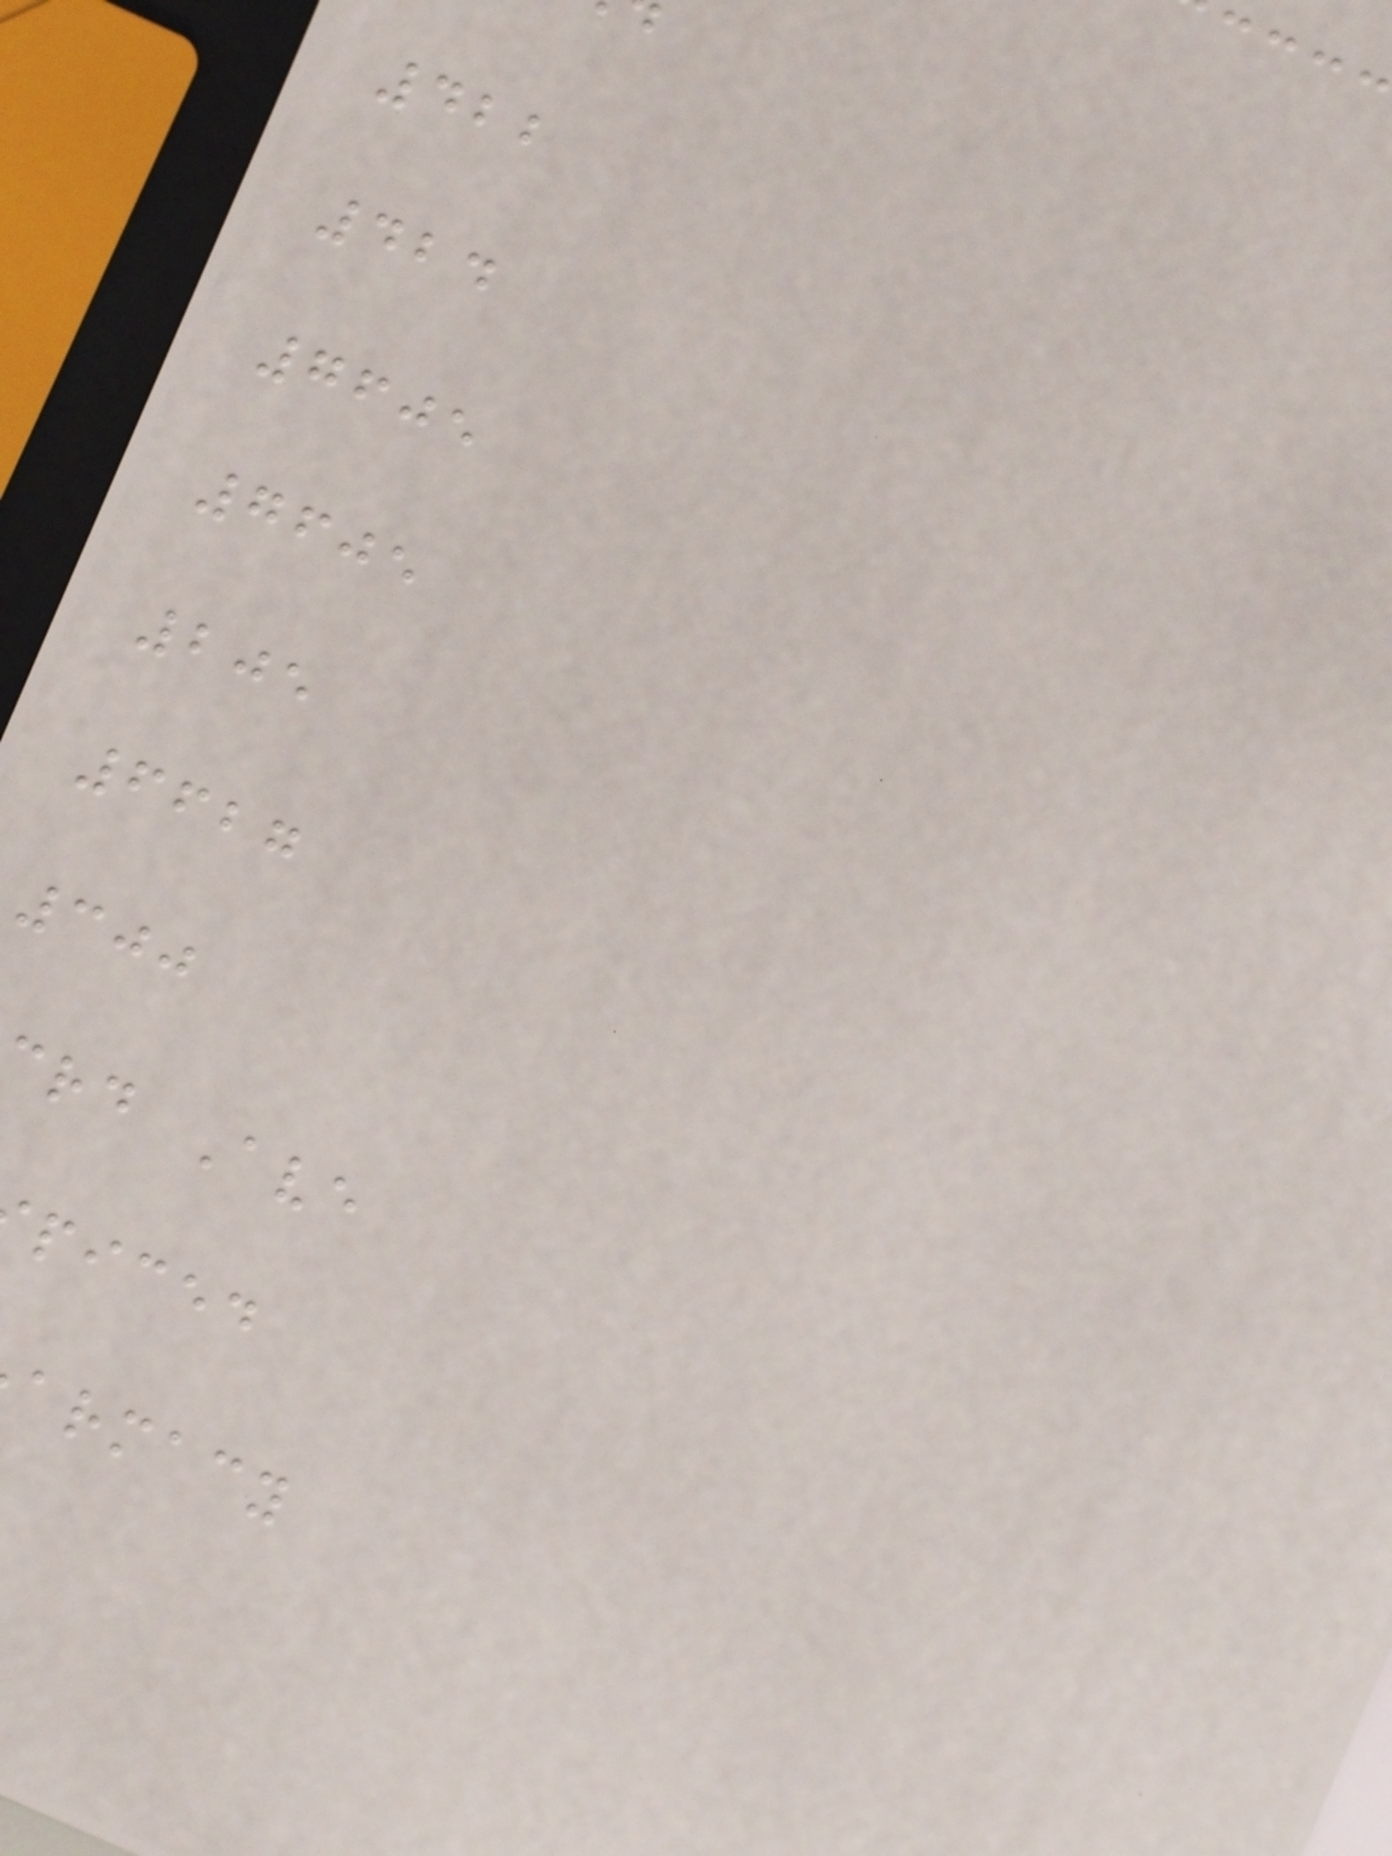422
424
7605
7605
205
6627
300
rd Ave
piced
armacy
